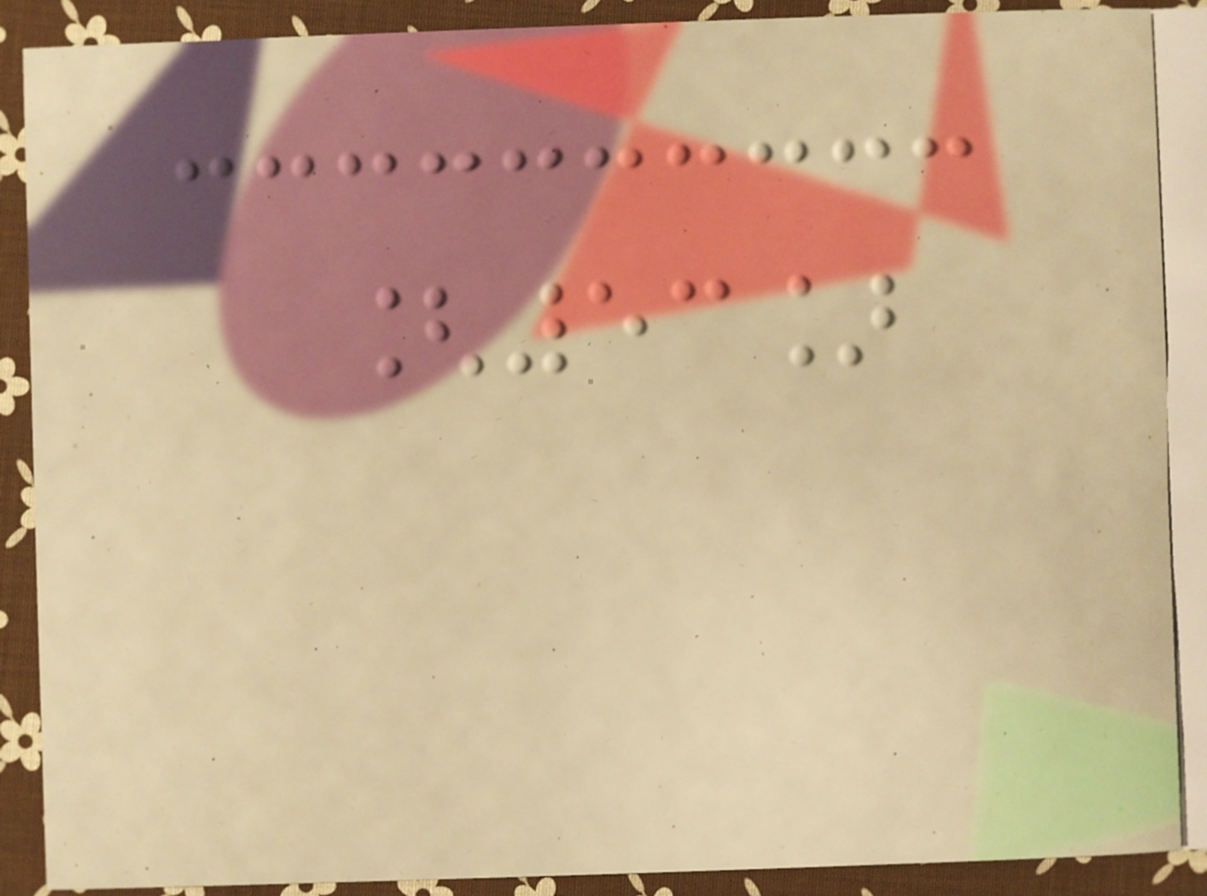[53]
